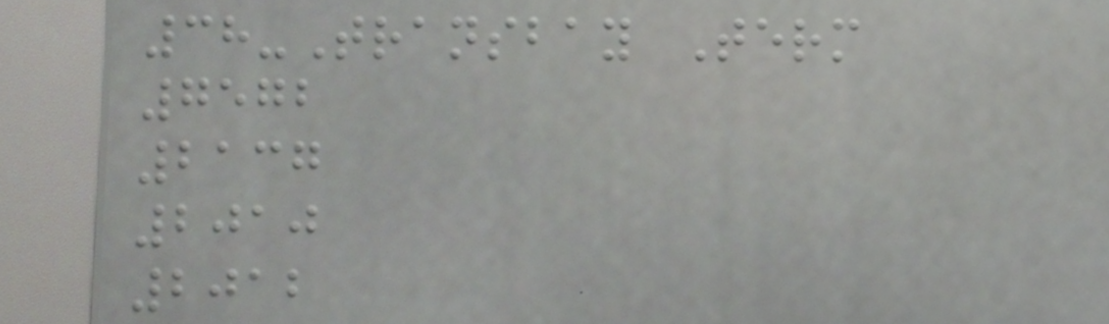38-Transbay Term
7572
2137
2010
2012
